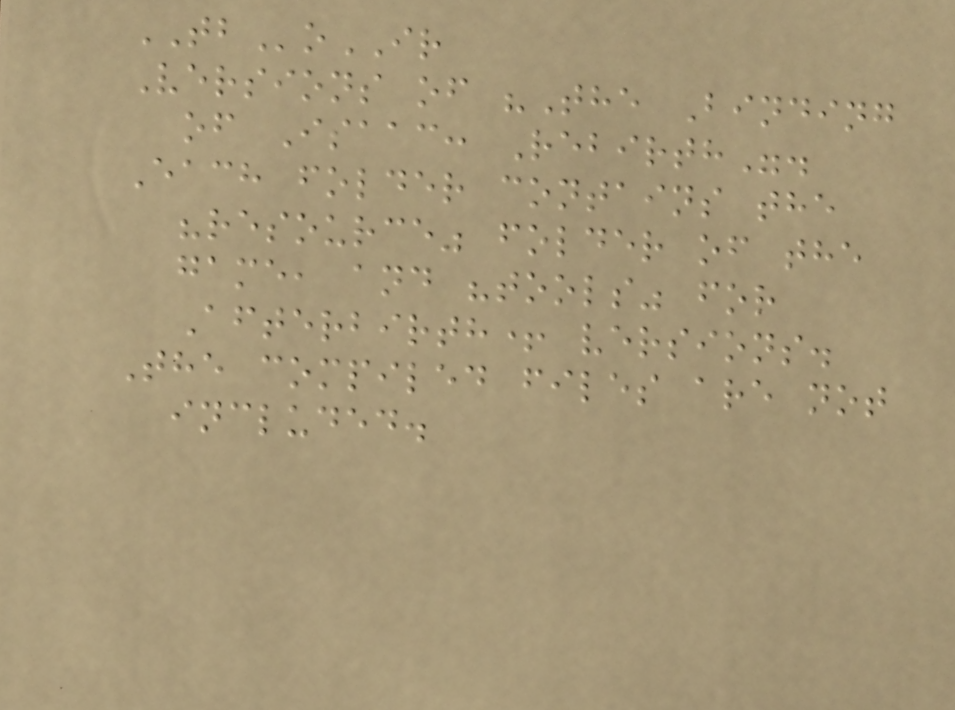TBoIR
Versions of "The Binding
of Isaac: Rebirth".
Each folder contains the
"resource" folder of the
game, and "tools" for
Afterbirth+ versions.
The compiled files are not
included.
